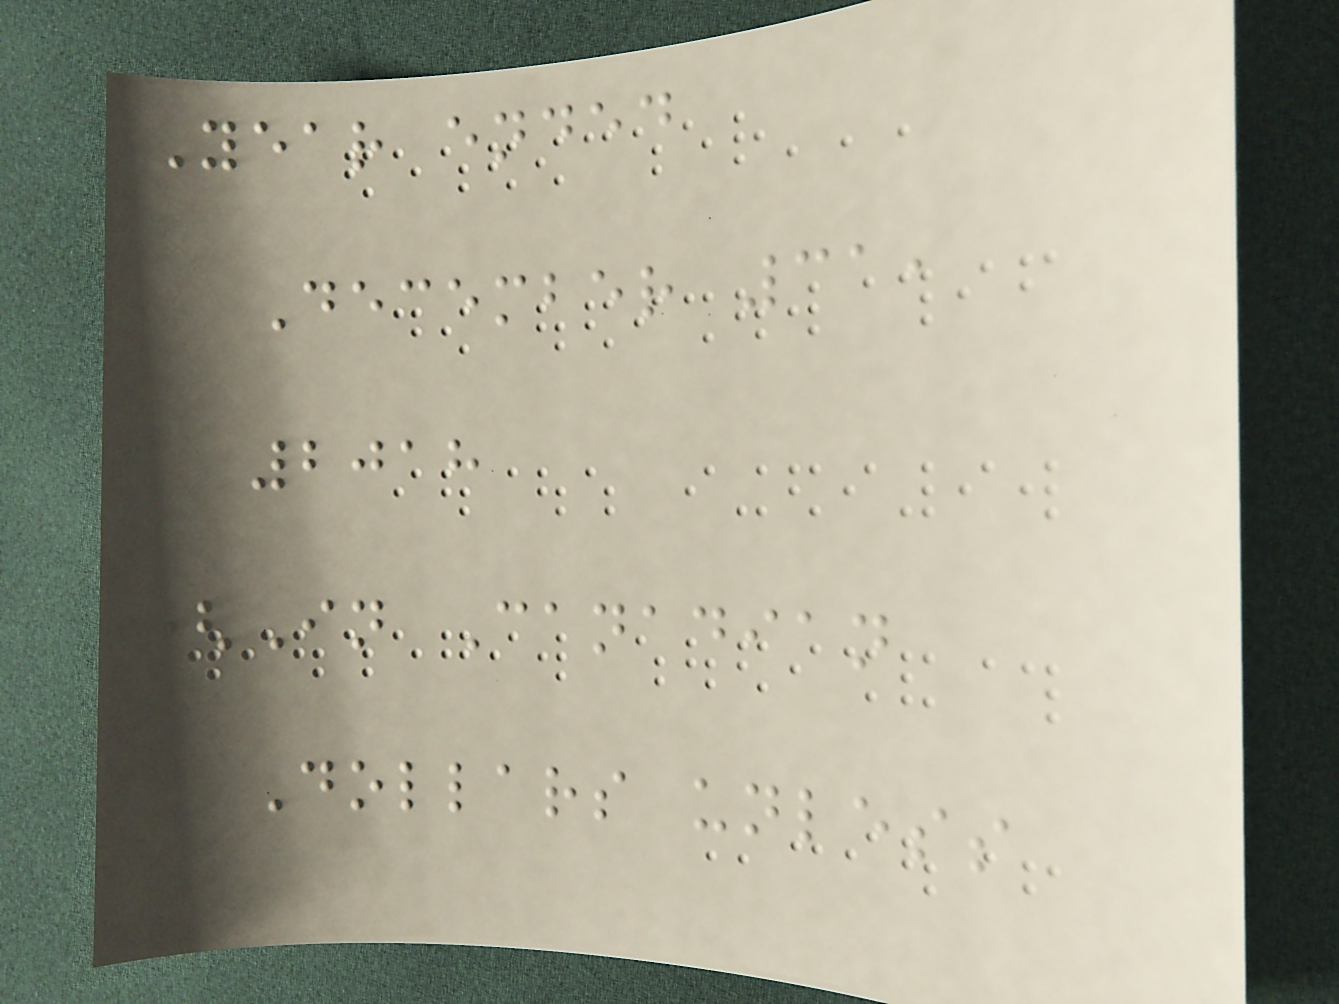Year ended
December 31,
2018
(In Canadian
Dollars unless
